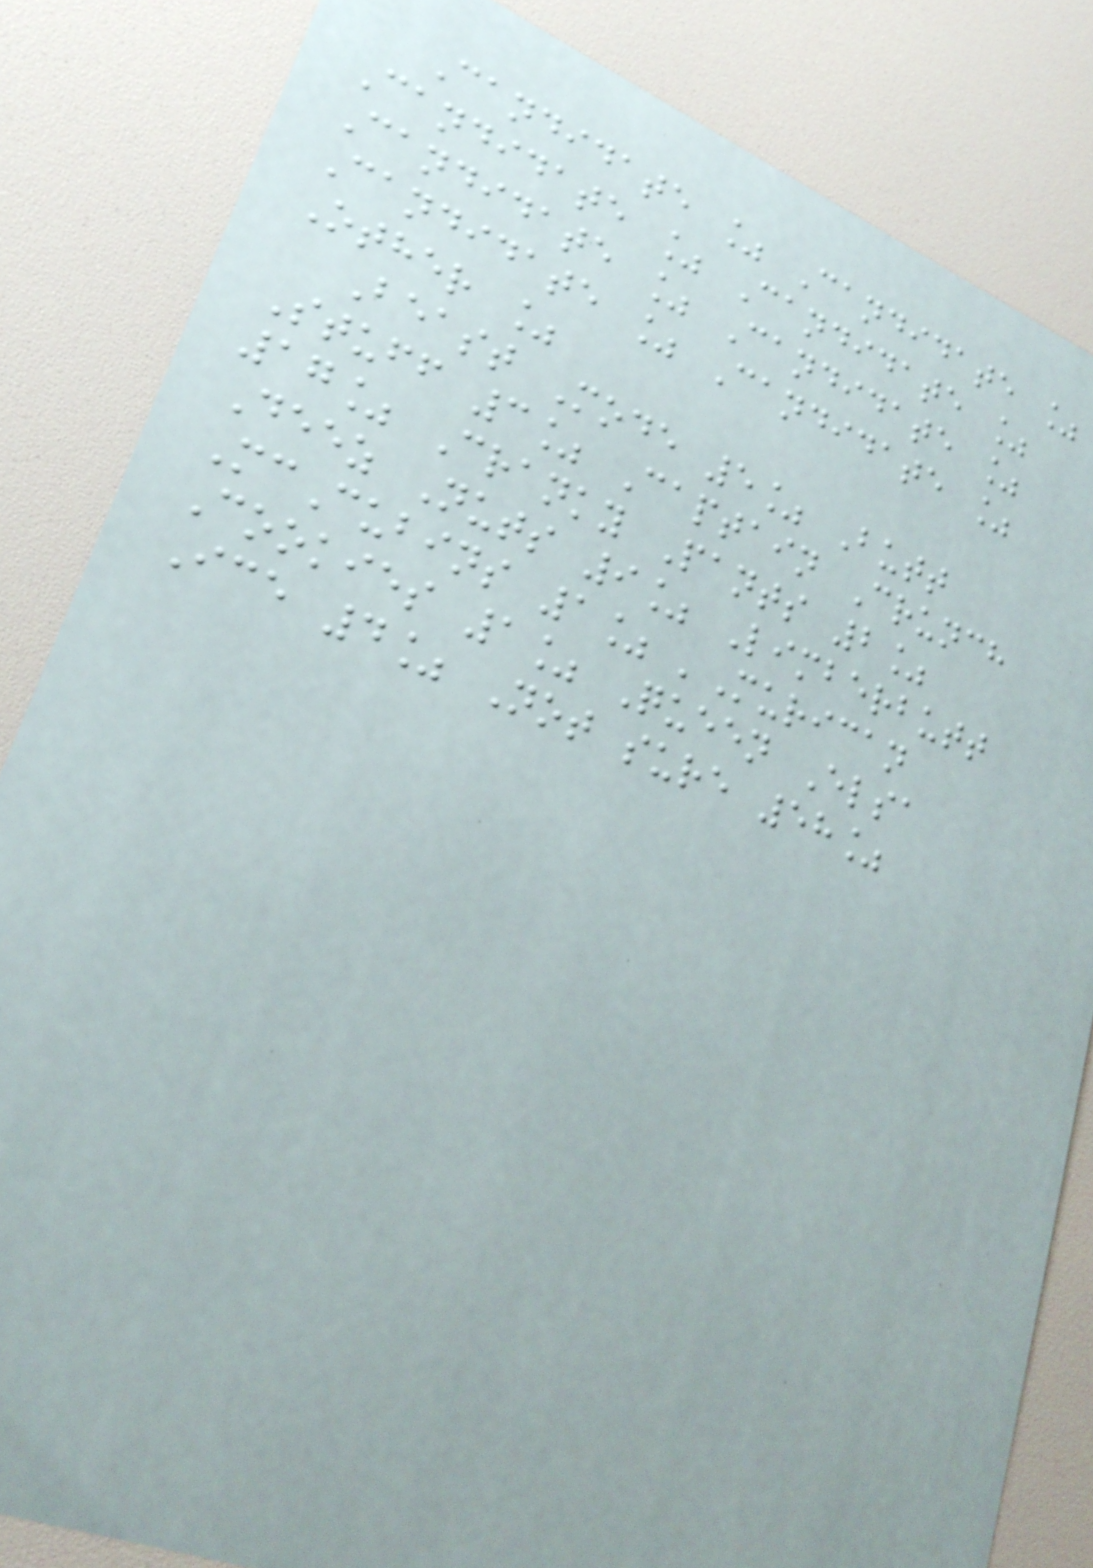Candidate % Candidate %
Candidate % Candidate %
Candidate % Candidate %
Candidate % Candidate %
Other %
Beast Mode 5% Butt
Stuff 3% Captain Crunch
17% Cranky Pants 2%
Deez Nuts 9% Limberbutt
McCubins 1% 'Murican
Cookies 1% Queen Elsa
Ice 4% Not sure 58%
